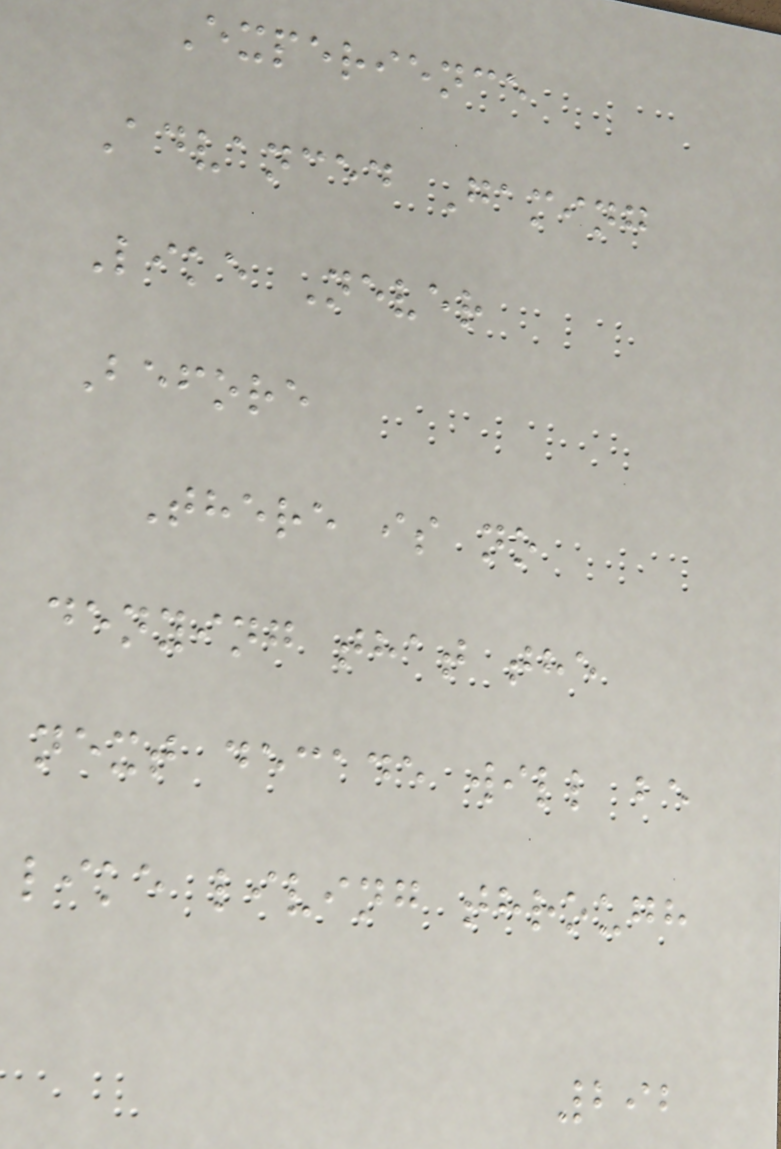Experience
Advanced Gaming
Like Never
Before
There is no
denying that the
next decade will be
like living through
292
